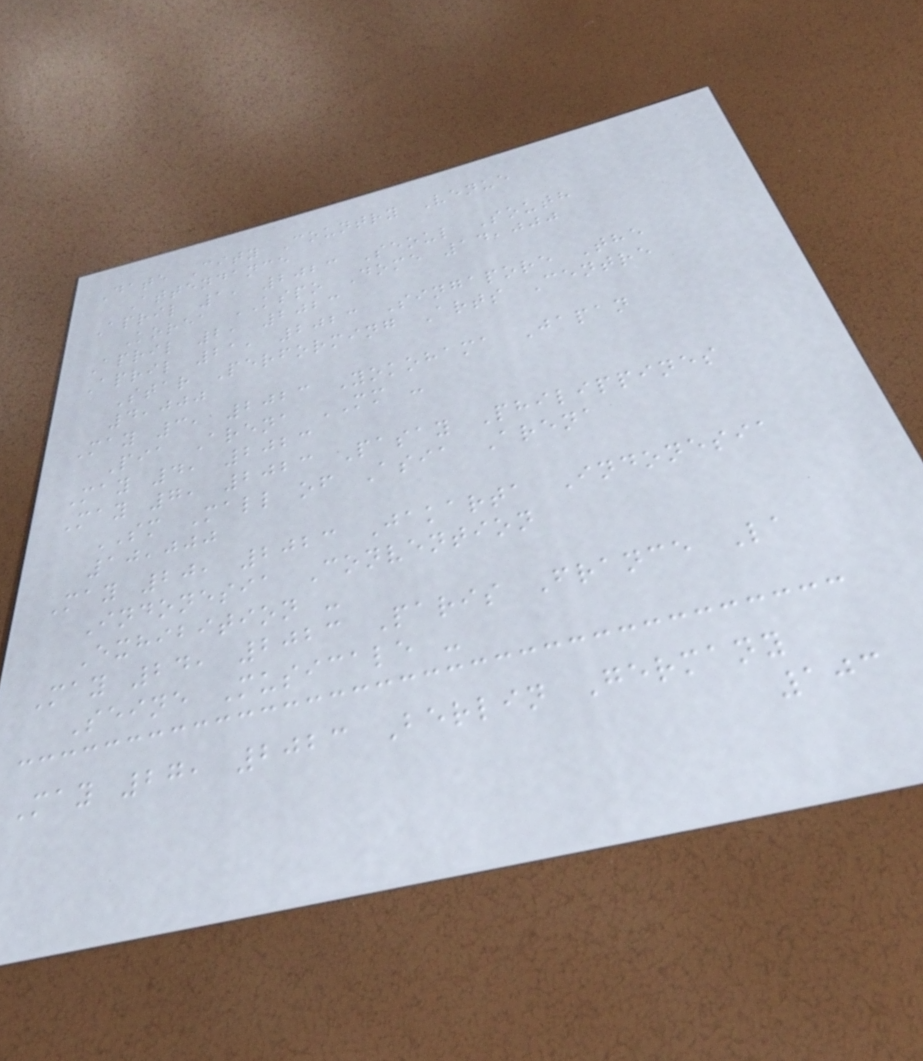Date City Country Venue
Attendance
April 1, 2023 Seoul South
Korea KSPO Dome 14,000
April 2, 2023
April 21, 2023 Singapore The
Star Performing Arts Centre
4,000
May 3, 2023 Yokohama Japan
Pia Arena MM -
May 4, 2023
May 7, 2023 Pasay Philippines
SM Mall of Asia Arena
10,000
May 20, 2023 Jakarta Indonesia
Indonesia Convention
Exhibition -
May 24, 2023 Paris France La
Seine Musicale -
May 27, 2023 Berlin Germany
103
